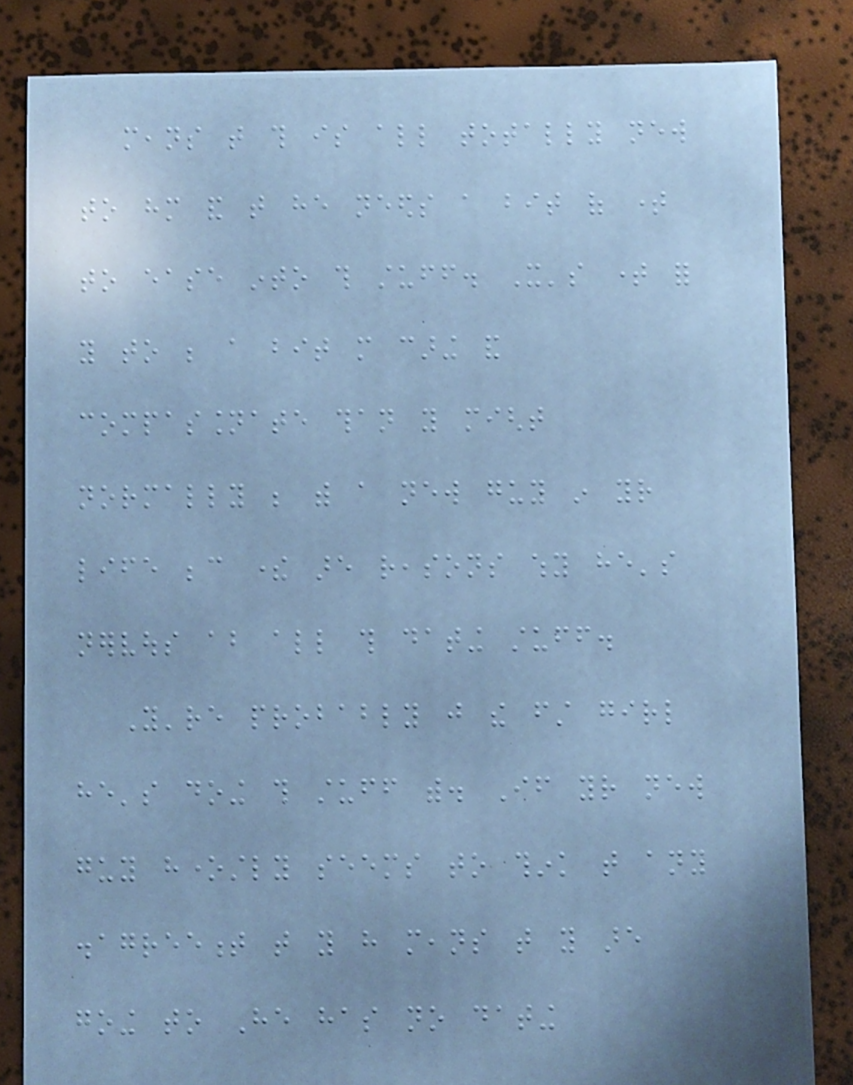means that this is all totally new
to him and that he needs a bit of time
to ease into this stuff. It's time for
you to be a bit more caring and
compassionate than you might
normally be with a new guy in your
life because there are reasons why he's
nervous about all this dating stuff.
You're probably just the first girl
he's doing this stuff with. If your new
guy honestly seems to think that any
disagreement that you have means that you are
going to He has no dating
